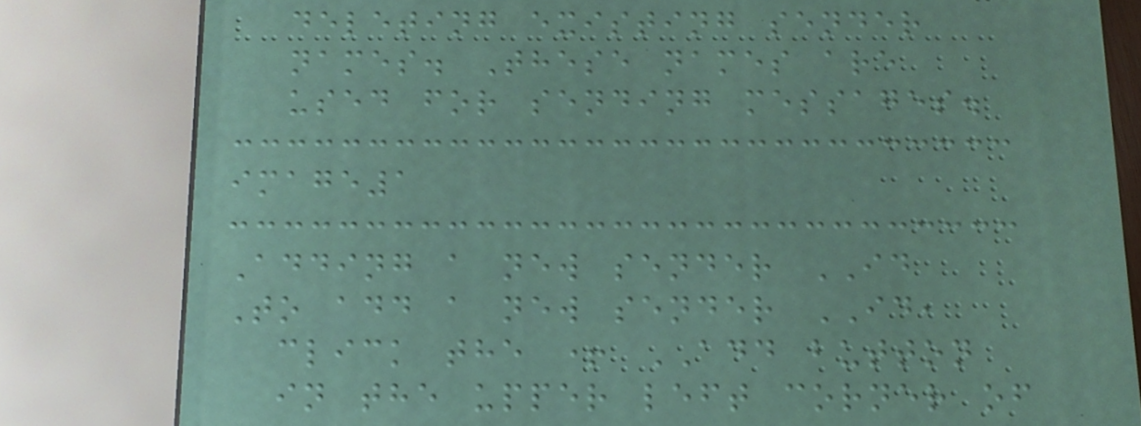deleting existing sender
names. These names are
used for sending messages.
image1
Adding a new sender ID
To add a new sender ID,
click the + ADD button
in the upper left corner of
